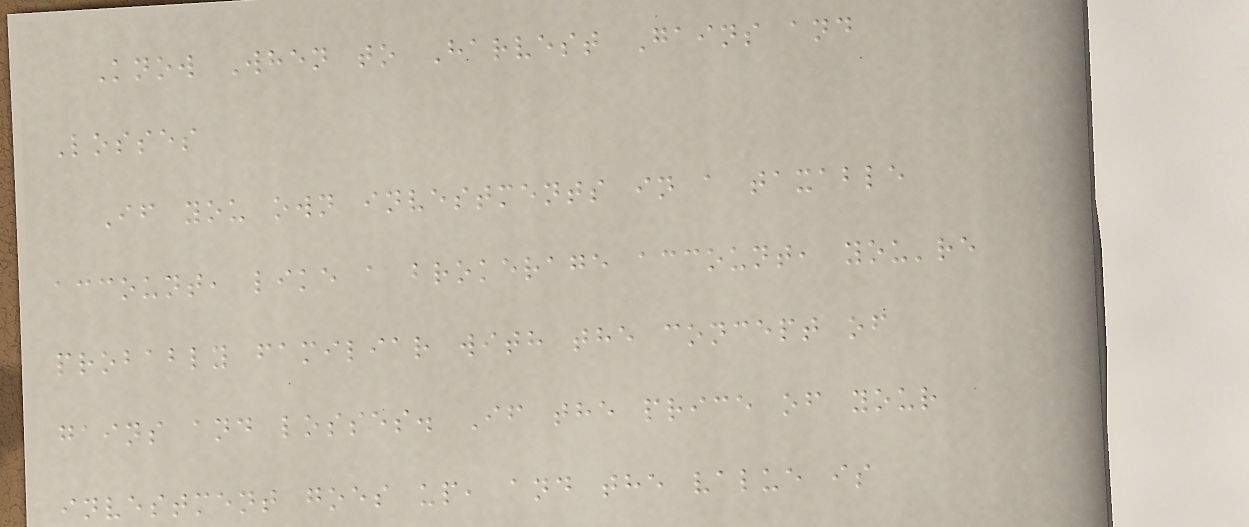Know When to Harvest Gains and
Losses
If you own investments in a taxable
account, like a brokerage account, you're
probably familiar with the concept of
gains and losses. If the price of your
investment goes up, and the value is
